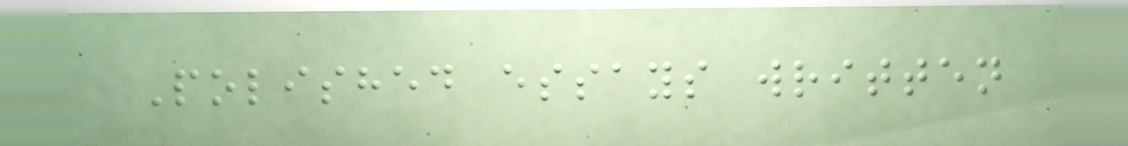Polished essays written
